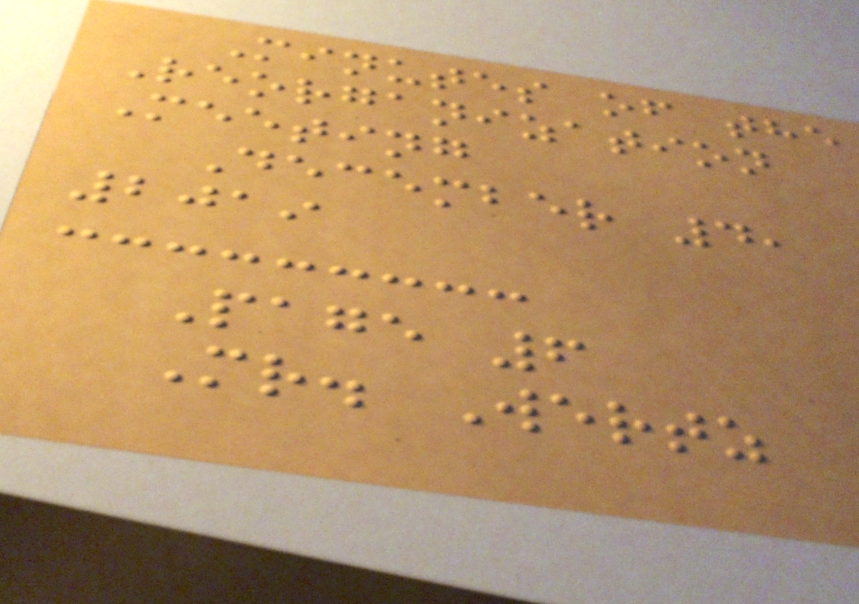Minutes of the
Reorganization
Meeting
December 4,
2019
Page 6
Mr. Wertz
